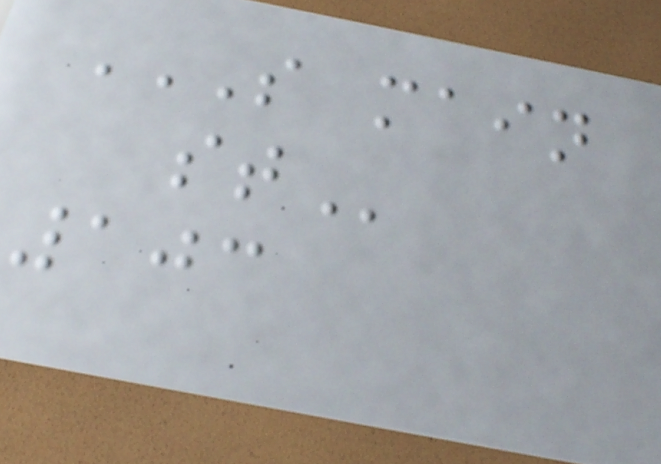S MAIN
ST
103
